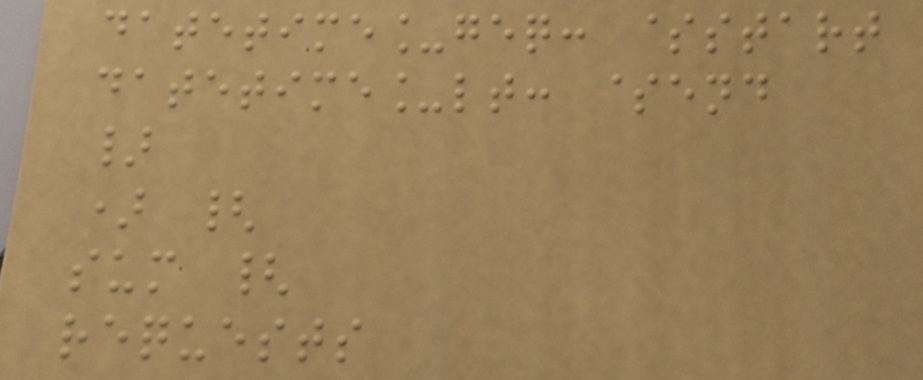datetime_geq: $start
datetime_lt: $end
}
) {
sum {
requests
